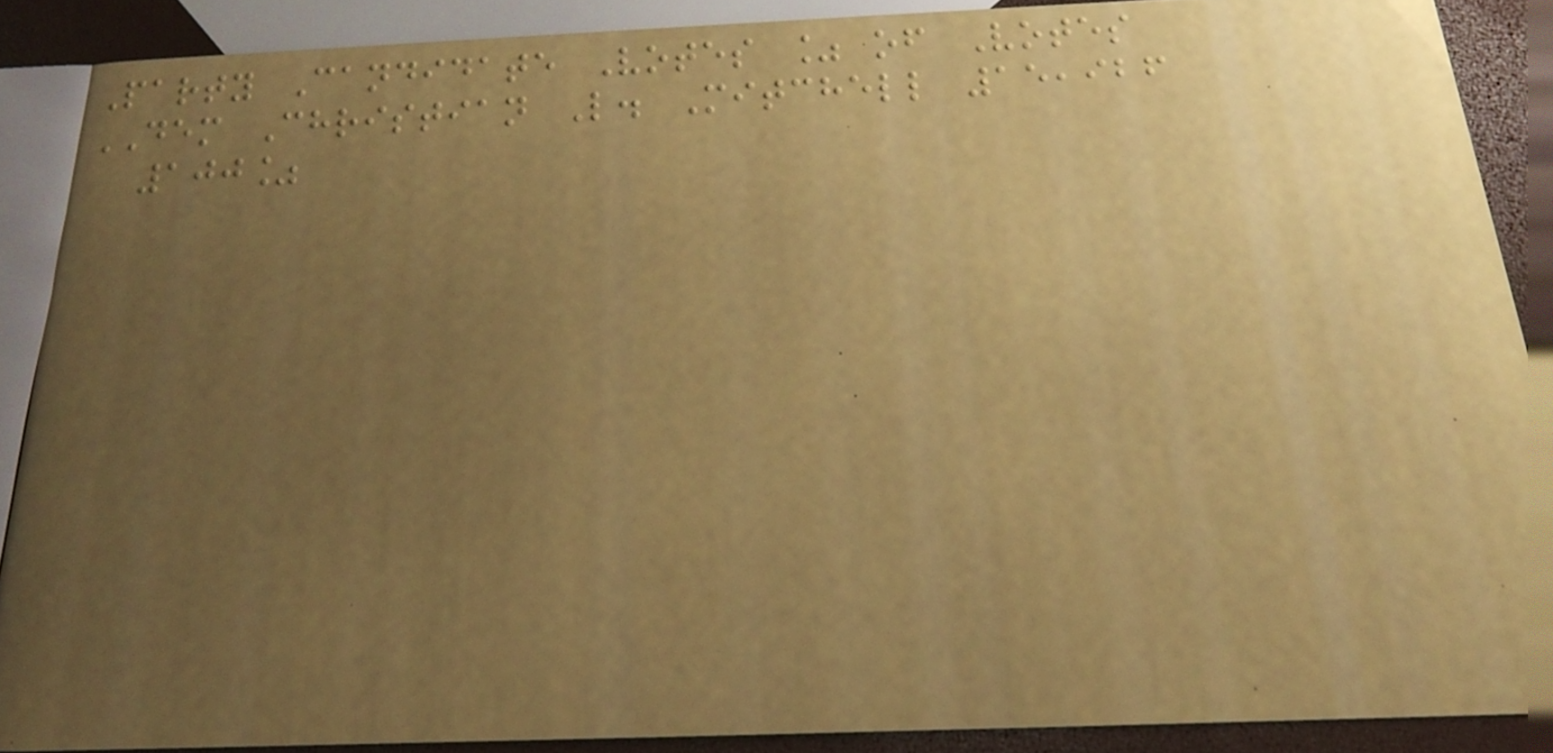Party Candidate Votes % of Votes
DEM Christian L. Mitchell 15,926
100%
